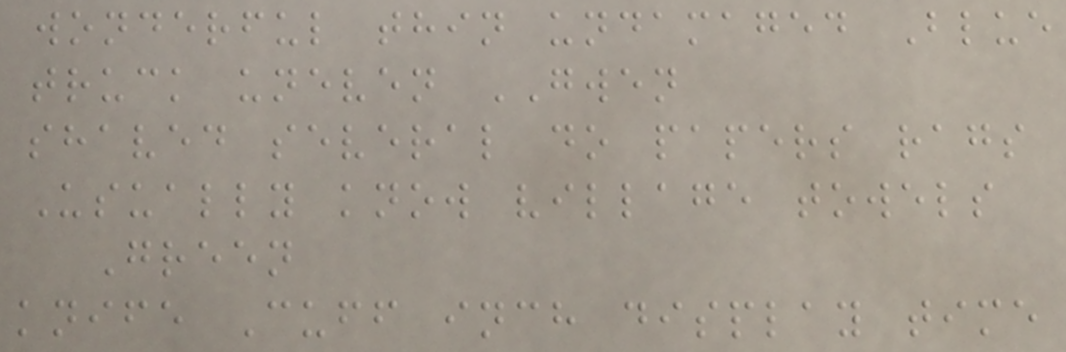wonderful thin undamaged Blue
truck uneven GWEN
shaved several do papers rags
Usually know village towels
Green
knife Cuff inch display time
